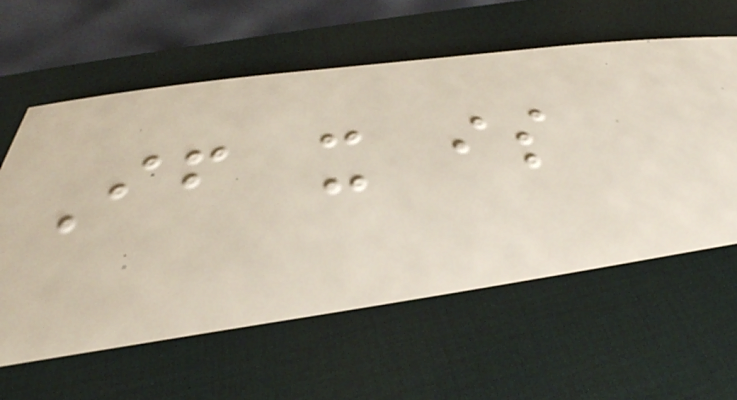If it is
